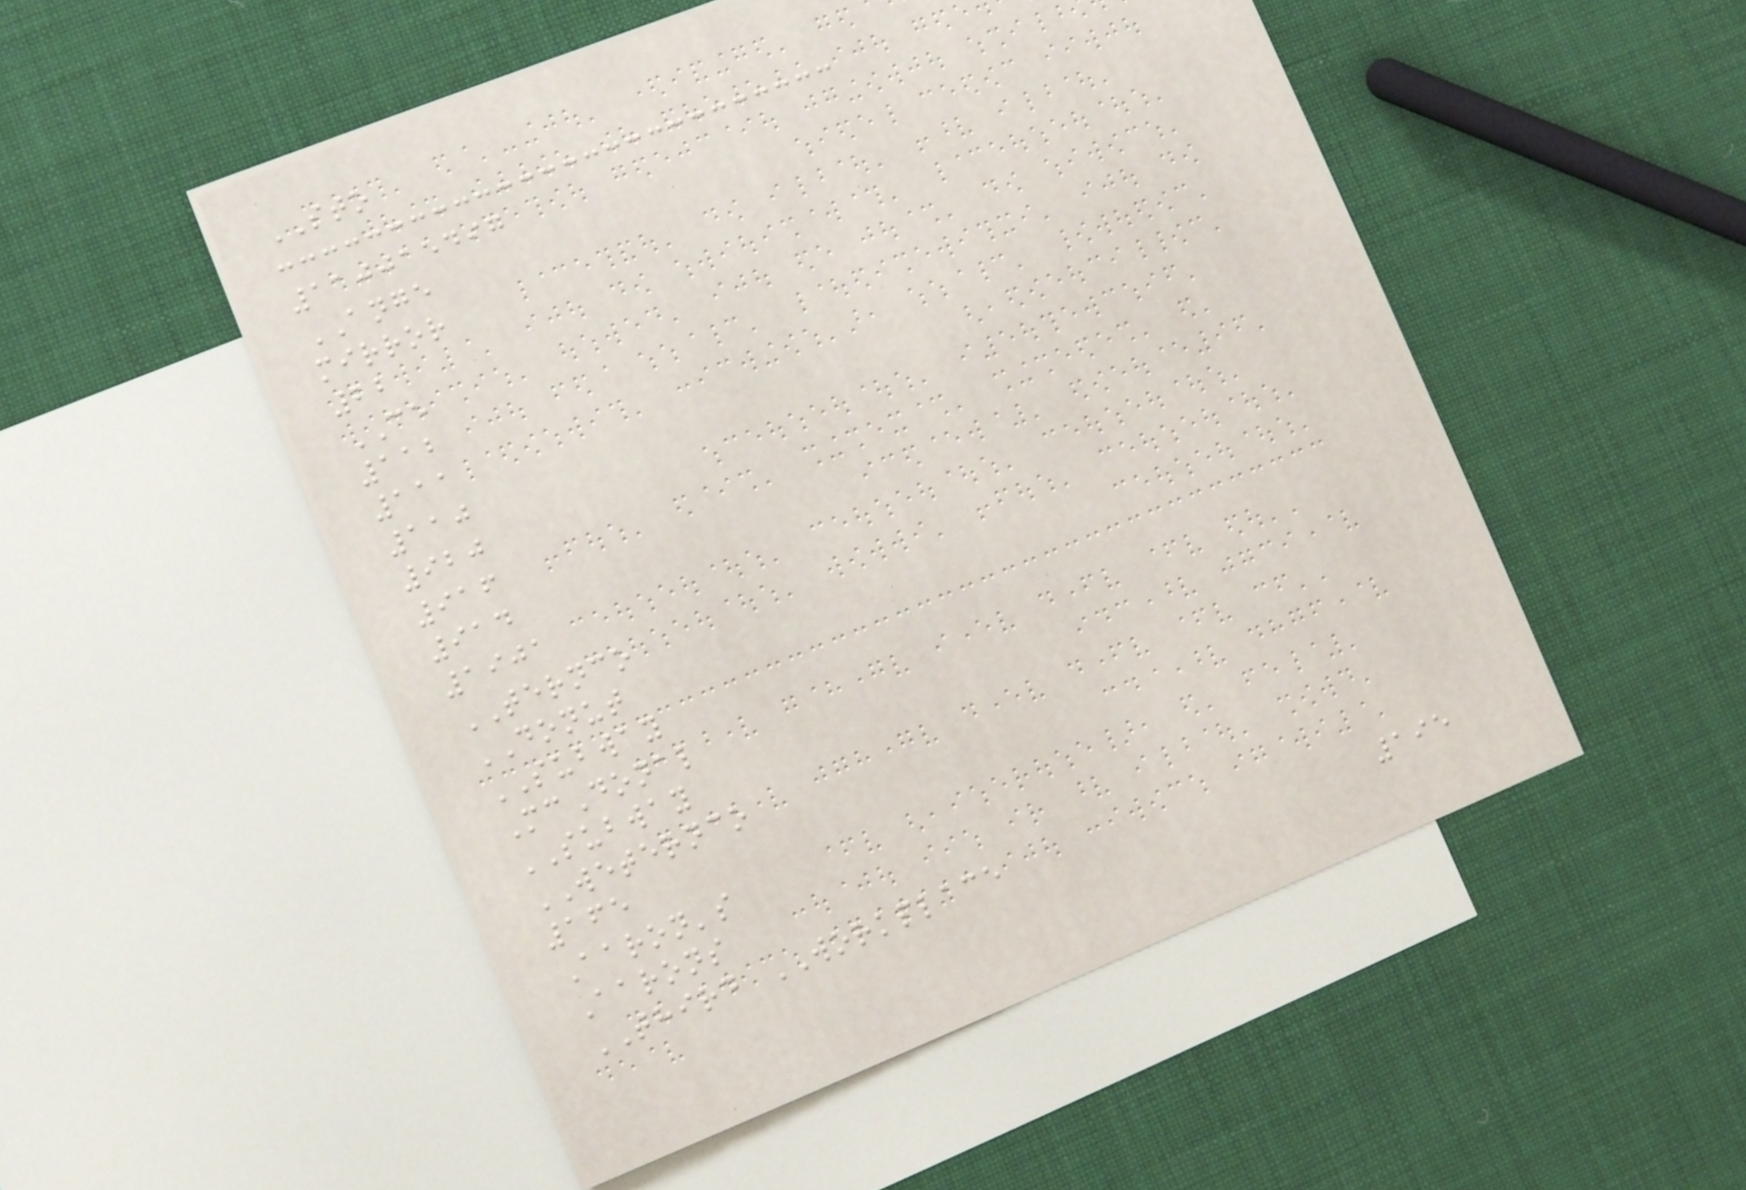STO
110015497
ANGE
mirror
22
CE
112
111
110
920
916
914
1901
TERNCO
DONUT
SUBWAY
McDonal
SUBWAY
WETERNCO
165
Aaron's
Aarons
THIRD WORKPLACE
195
